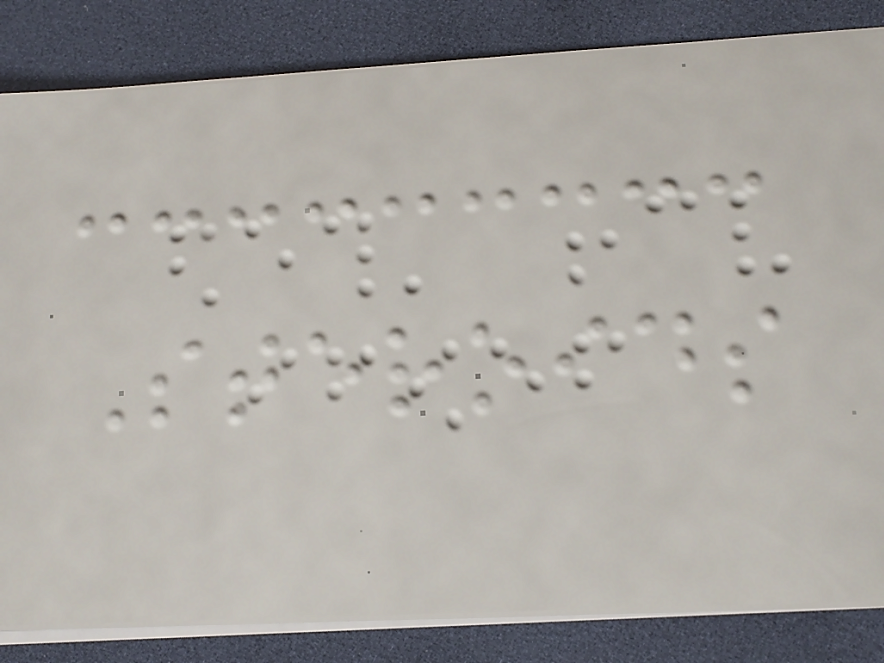Steroids
